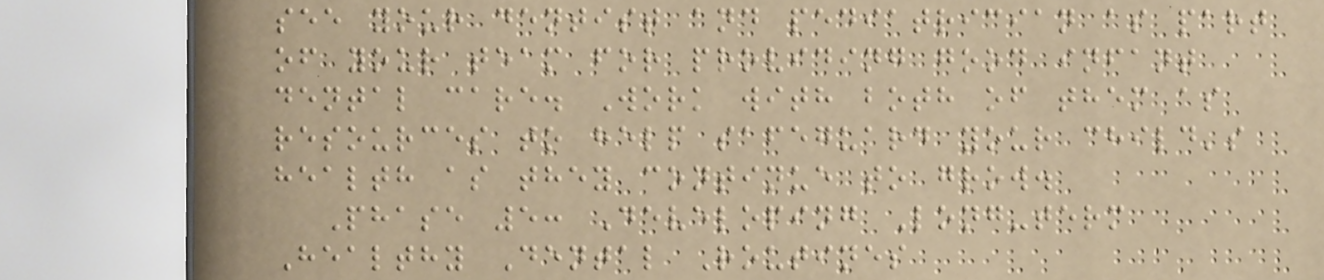see your dentist and pediatrician as part
of your team for providing good infant
dental care. Work with both of them as
resources to help safeguard your child's
health as they continue to grow.
Phase 5: Developing Long-term
Healthy Dental Routines
